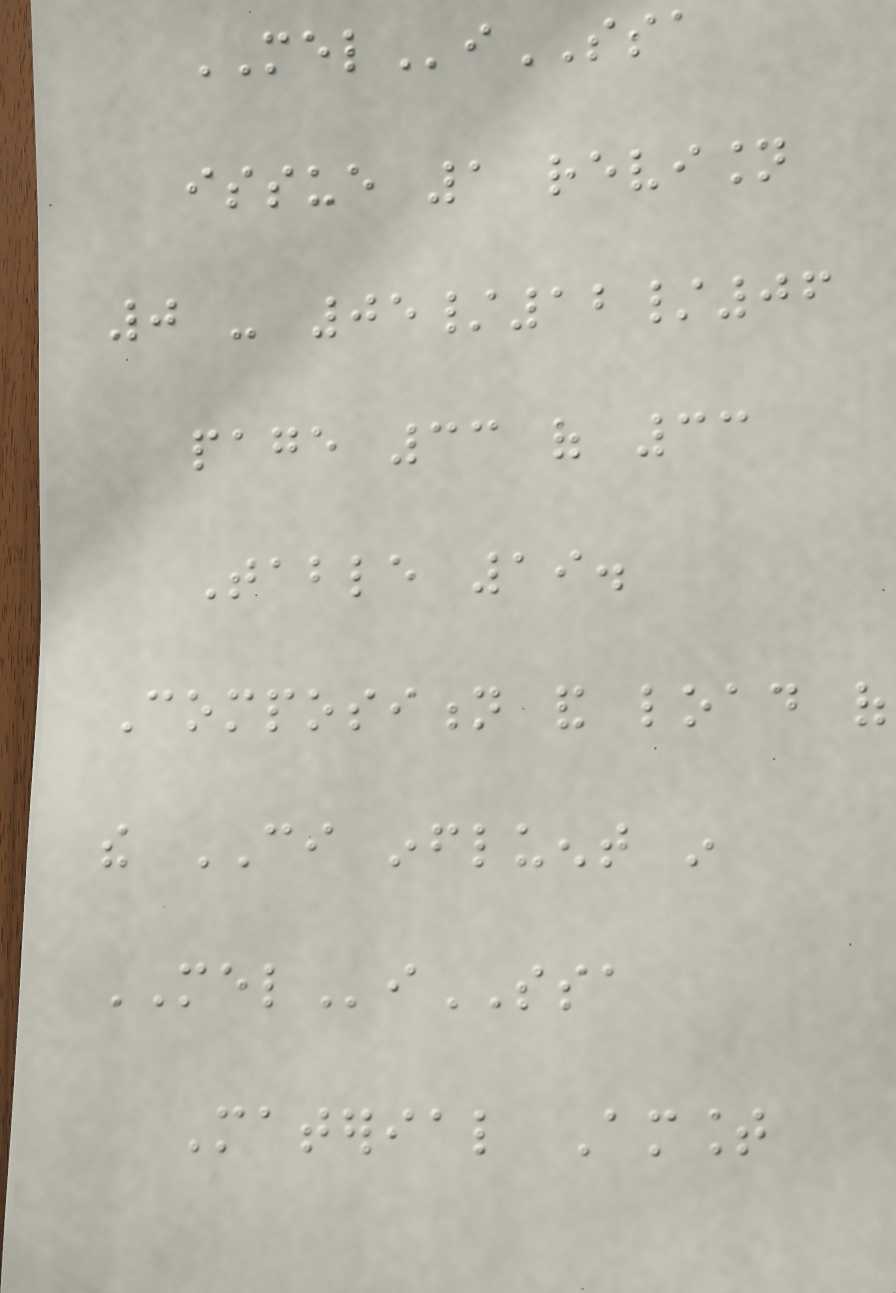MELiSSA
issue 1 revision
0 - 05/12/06
page 33 of 33
Table 19.
Composition and load of
the CI influent in
MELiSSA
Material Amount
